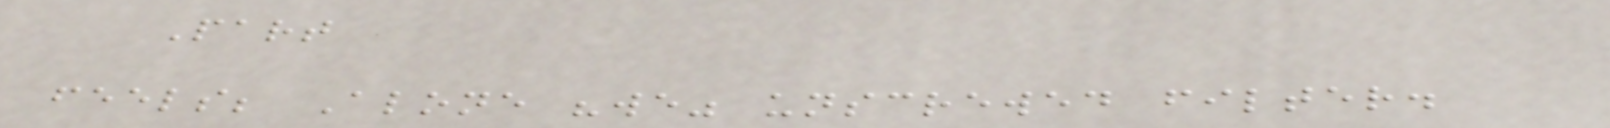Part
feels; Alone "we" unscrewed filter.
